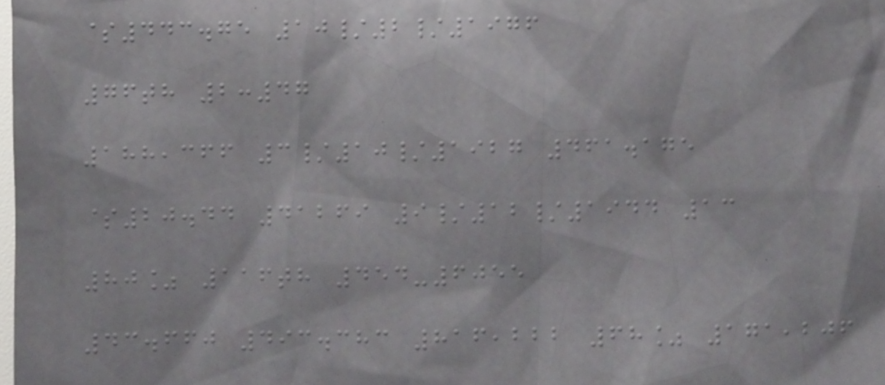$443.75 10/2/1976
76th 2:47
188,366 3/10/1927 461.175
$20.44 41269 9/12/1944 13
80% 116th 454-6055
43.660 493.383 816,222 68% 171,206
